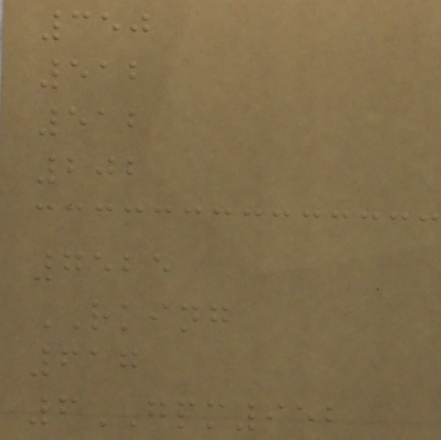350
512
512
202
7525
RKING
617
6GPM952
